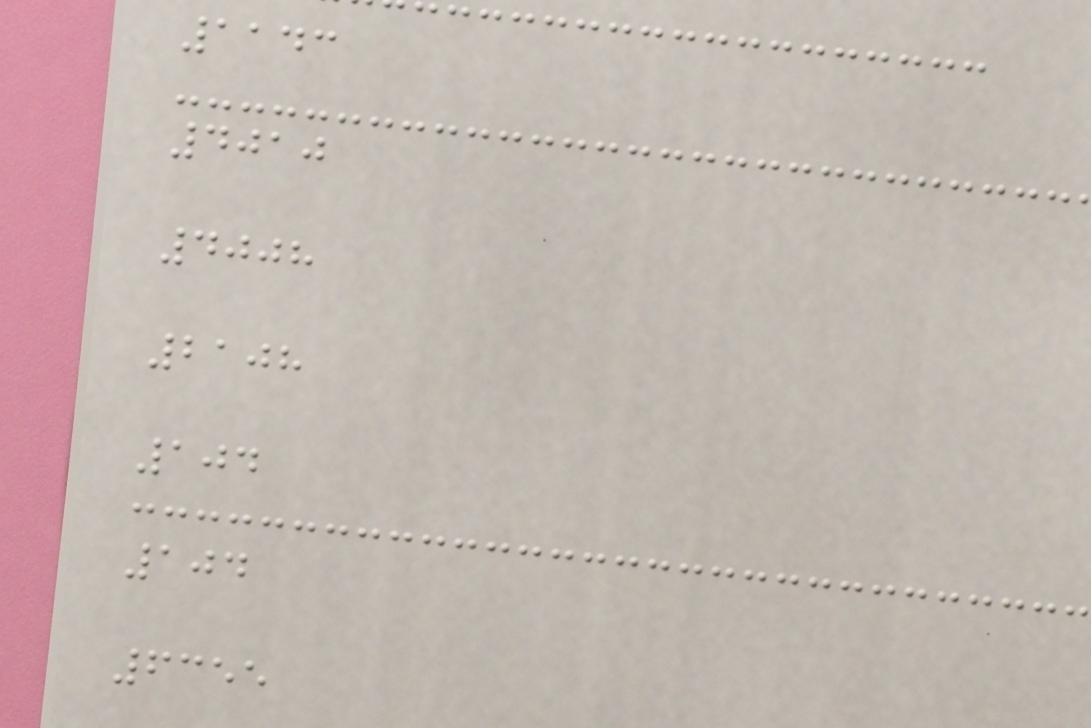1143
4010
4008
2108
104
104
6355
